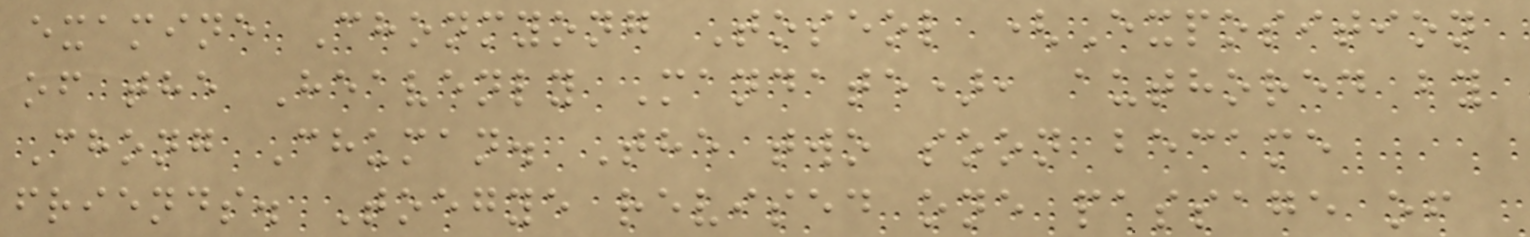examine Chonmyong Toseol (Exposition
of the Heavenly Mandate), authored by
Chong Chuman. The two soon became
friends. Toegye revised one passage of
